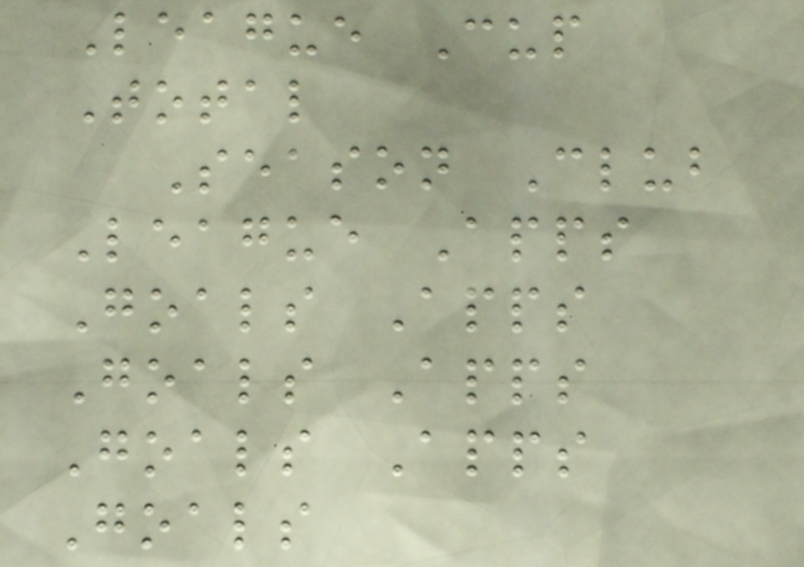League Cup
Total
Season Club
League Apps
Goals Apps
Goals Apps
Goals Apps
Goals
